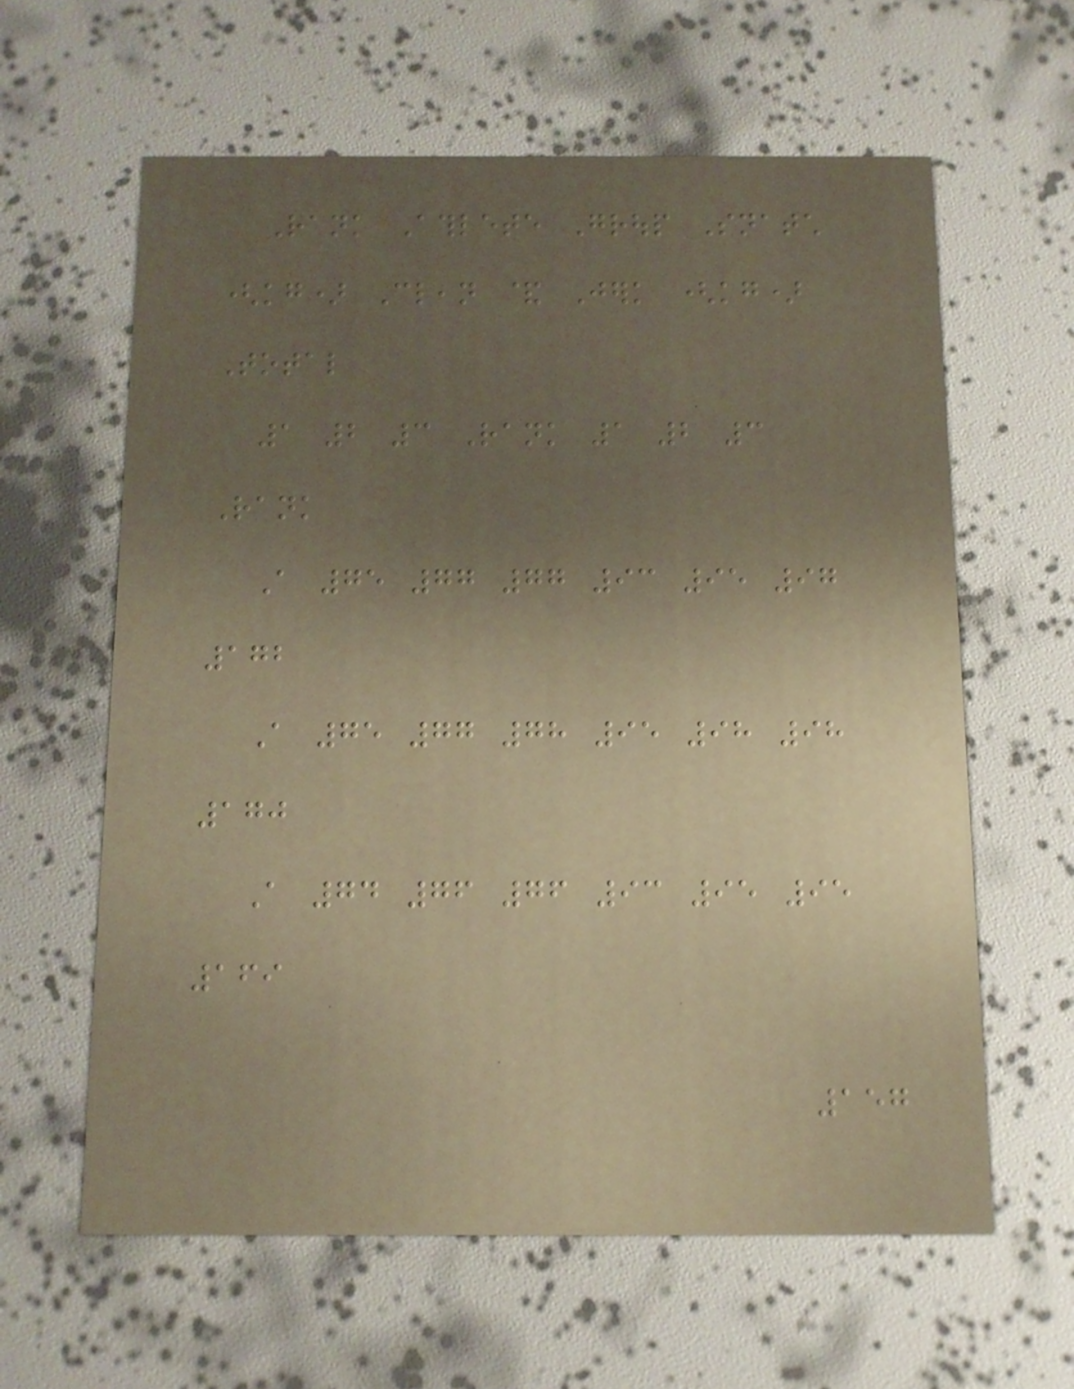Rank Athlete Group Snatch
(kg) Clean & Jerk (kg)
Total
1 2 3 Rank 1 2 3
Rank
A 75 77 77 93 95 97
172
A 75 77 78 95 98 98
170
A 74 76 76 93 95 95
169
157
